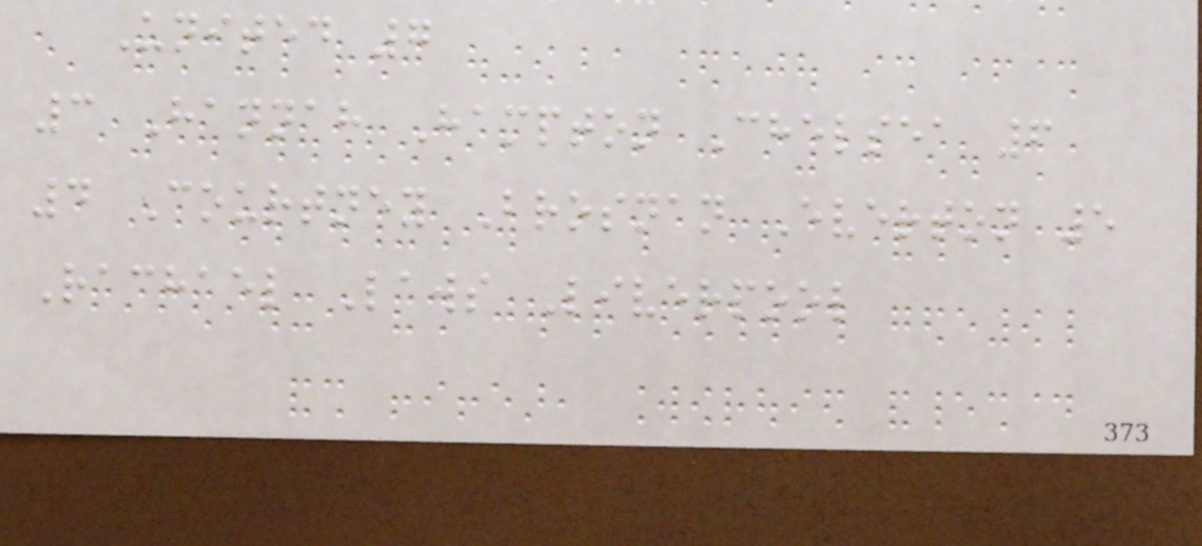United 7
3 Hannah Hampton Chelsea 6
4 Courtney Brosnan Everton 5
Rachael Laws Liverpool
